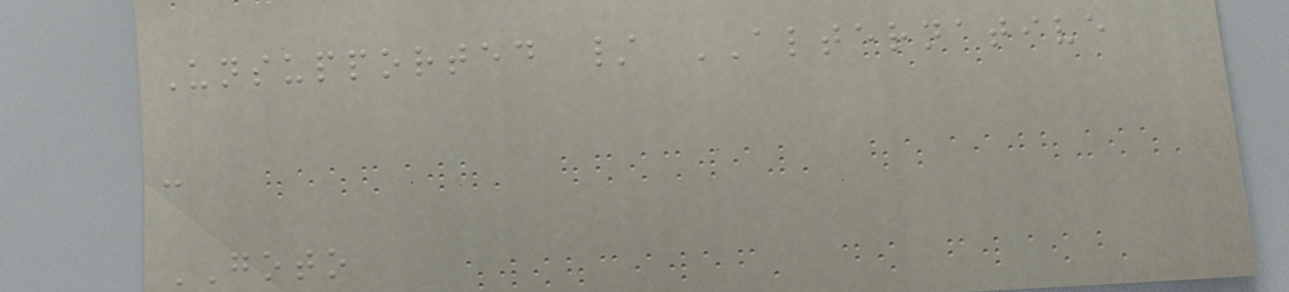Unsupported / ALTERNATIVE
-
GOTO
